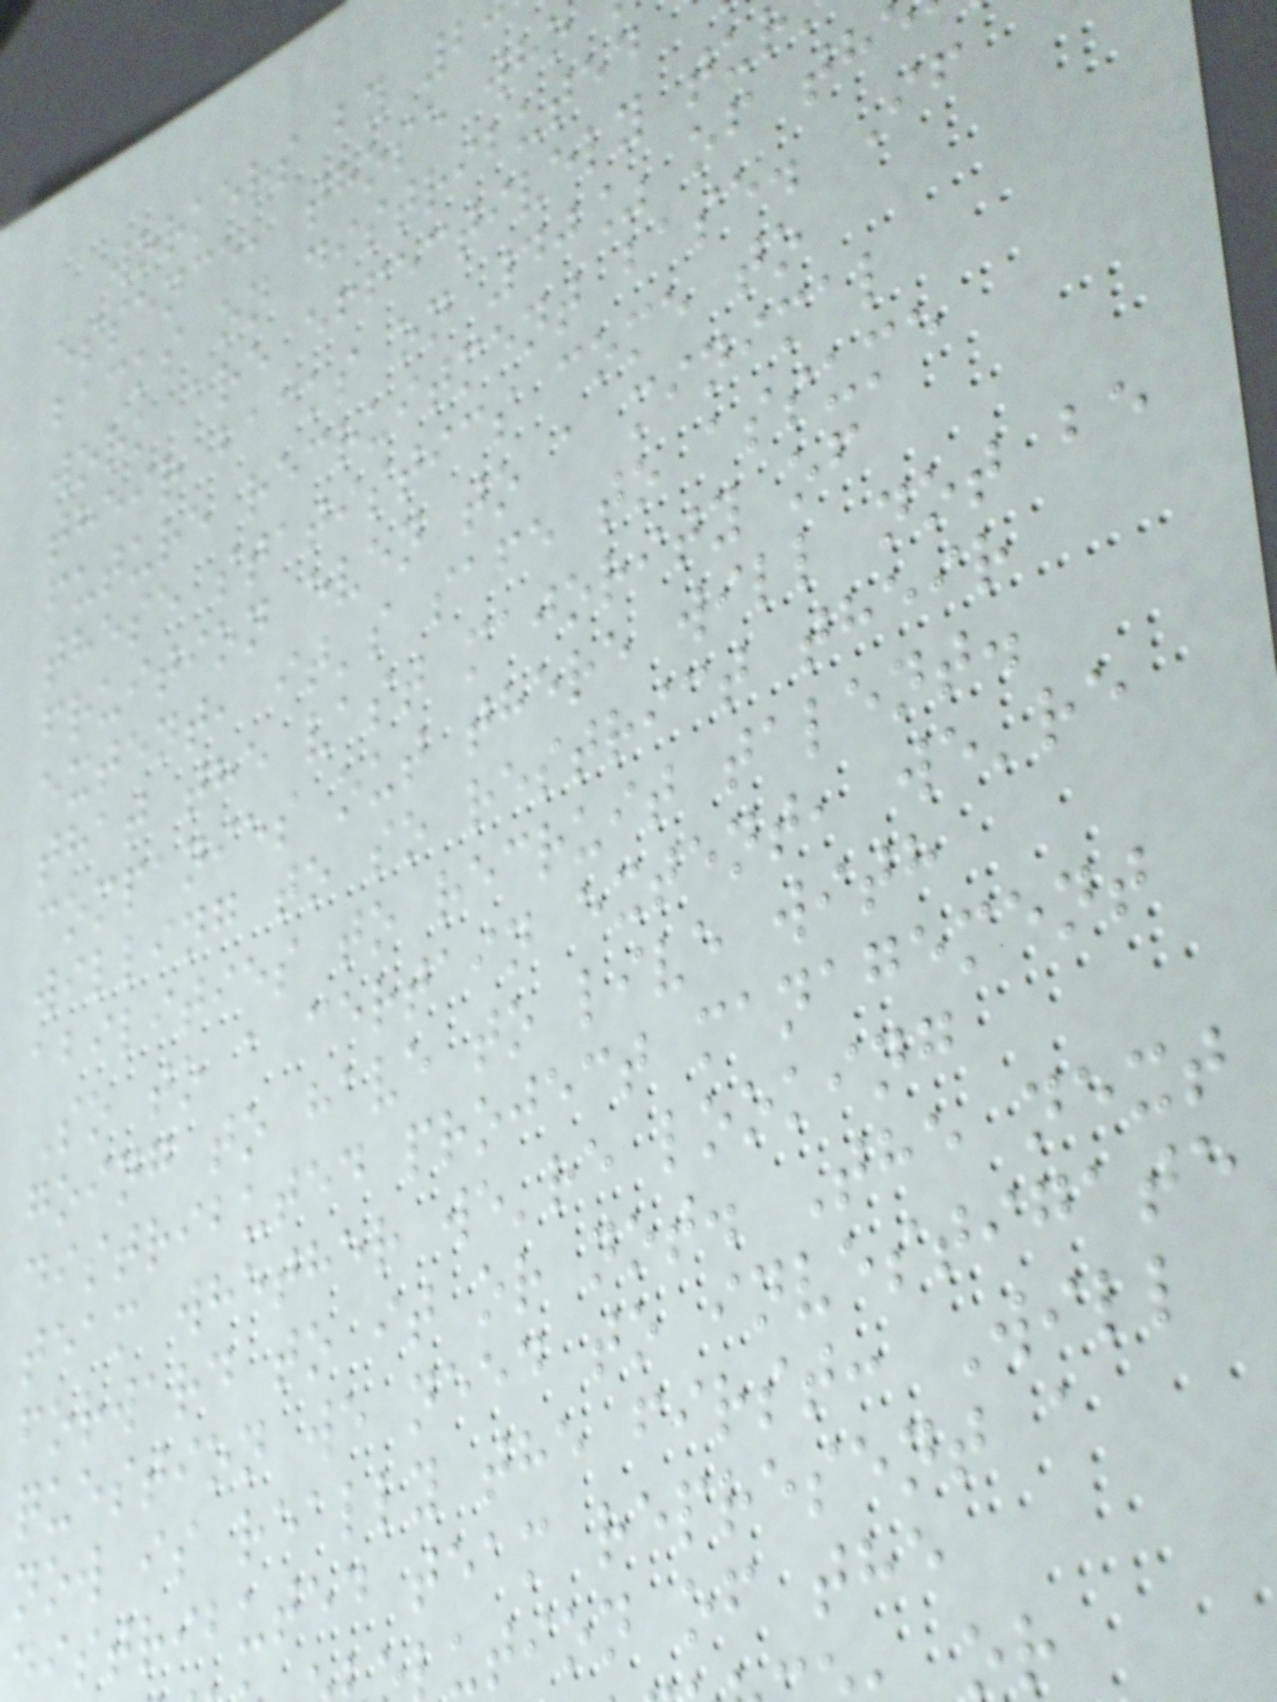workers by 2
essence, those who
backs on distributed
work are effectively tu
their backs on 40% of th
future recruitment base. If
these statistics come to
fruition even to a minimal
extent, it's safe to assume
that the vast majority of
companies out there will not be
willing to so restrict their
abilities to recruit talent.
So to a certain extent, we're
going to have to live with
distributed project management
team whether we're looking
forward to it or not. The next
question we need to investigate
now is really the first: Will
distributed team represent a
ution of the
